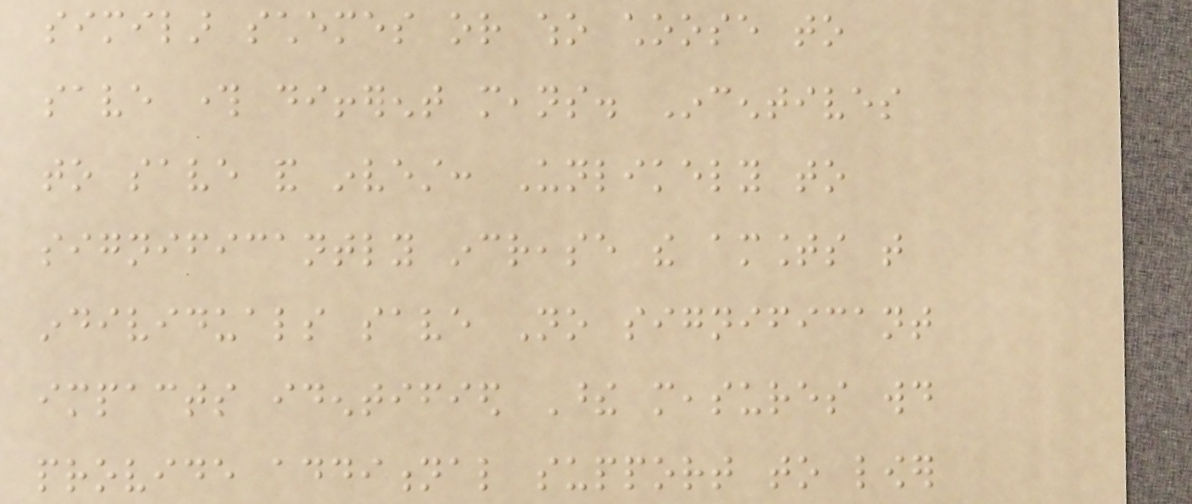similar schemes or who choose to
save through different means. Incentives
to save and invest: Unlikely to
significantly increase the amounts that
individuals save No significant
impacts identified These measures would
provide additional support to lower
